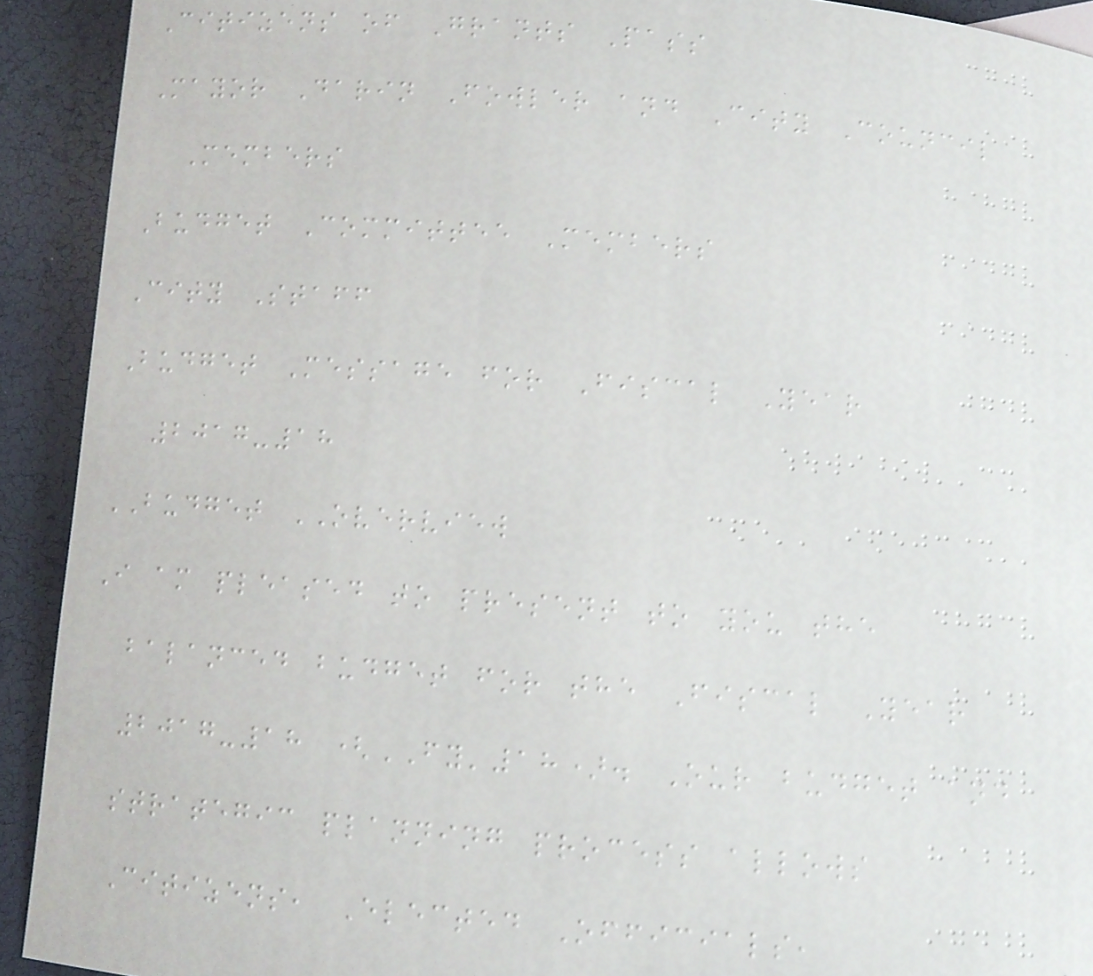Citizens of Grants Pass
Mayor Darin Fowler and City Council
Members
Budget Committee Members
City Staff
Budget Message for Fiscal Year
2017-18
BUDGET OVERVIEW
I am pleased to present to you the
balanced budget for the Fiscal Year
2017-18 (FY'18). Our budget and
strategic planning process allows
Citizens, Elected Officials,
